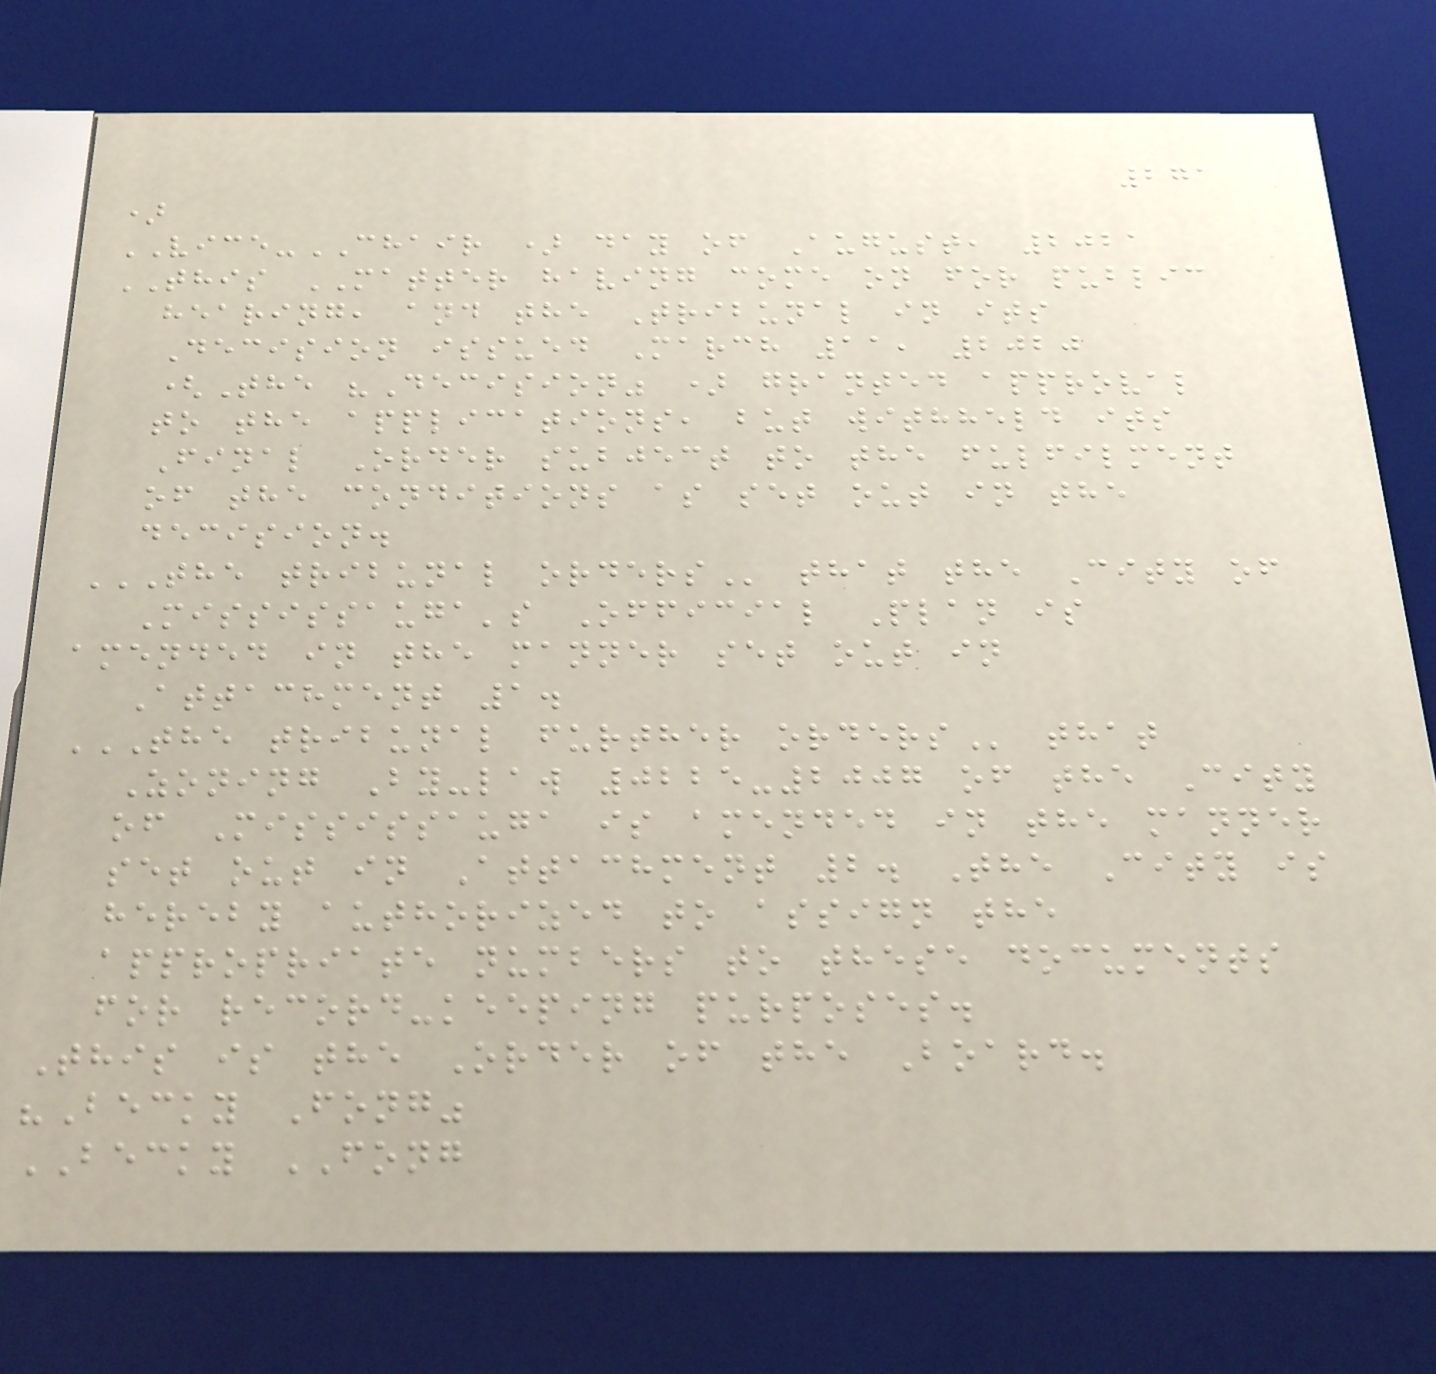271
)
VICE-CHAIR ) day of August, 2021
THIS MATTER having come on for public
hearing, and the Tribunal in its
Decision issued March 11, 2020
(The "Decision" ) granted approval
to the applications, but withheld its
Final Order subject to the fulfilment
of the conditions as set out in the
decision.
THE TRIBUNAL ORDERS that the City of
Mississauga's Official Plan is
amended in the manner set out in
Attachment 1.
THE TRIBUNAL FURTHER ORDERS that
Zoning By-law 0225-2007 of the City
of Mississauga is amended in the manner
set out in Attachment 2. The City is
hereby authorized to assign the
appropriate numbers to these documents
for record-keeping purposes.
This is the Order of the Board.
"Becky Fong"
BECKY FONG
